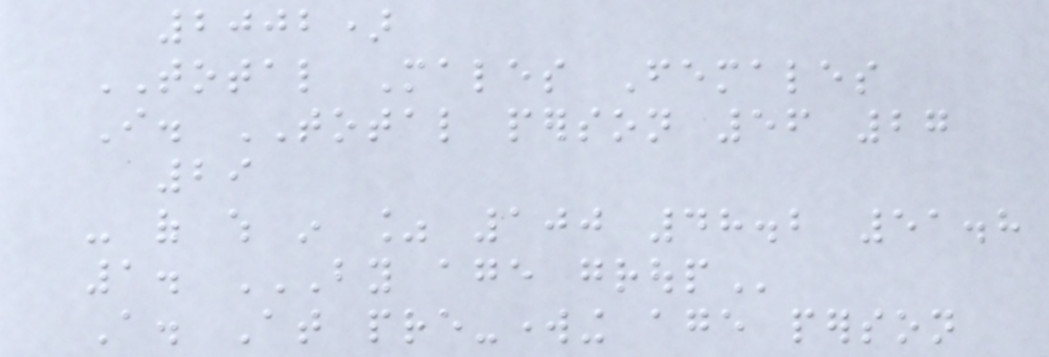2002)
TOTAL Males Females
I. TOTAL person 56 27
29
- of which in % 100 48.2 51.8
1. BY AGE GROUP
A. At pre-working age person
